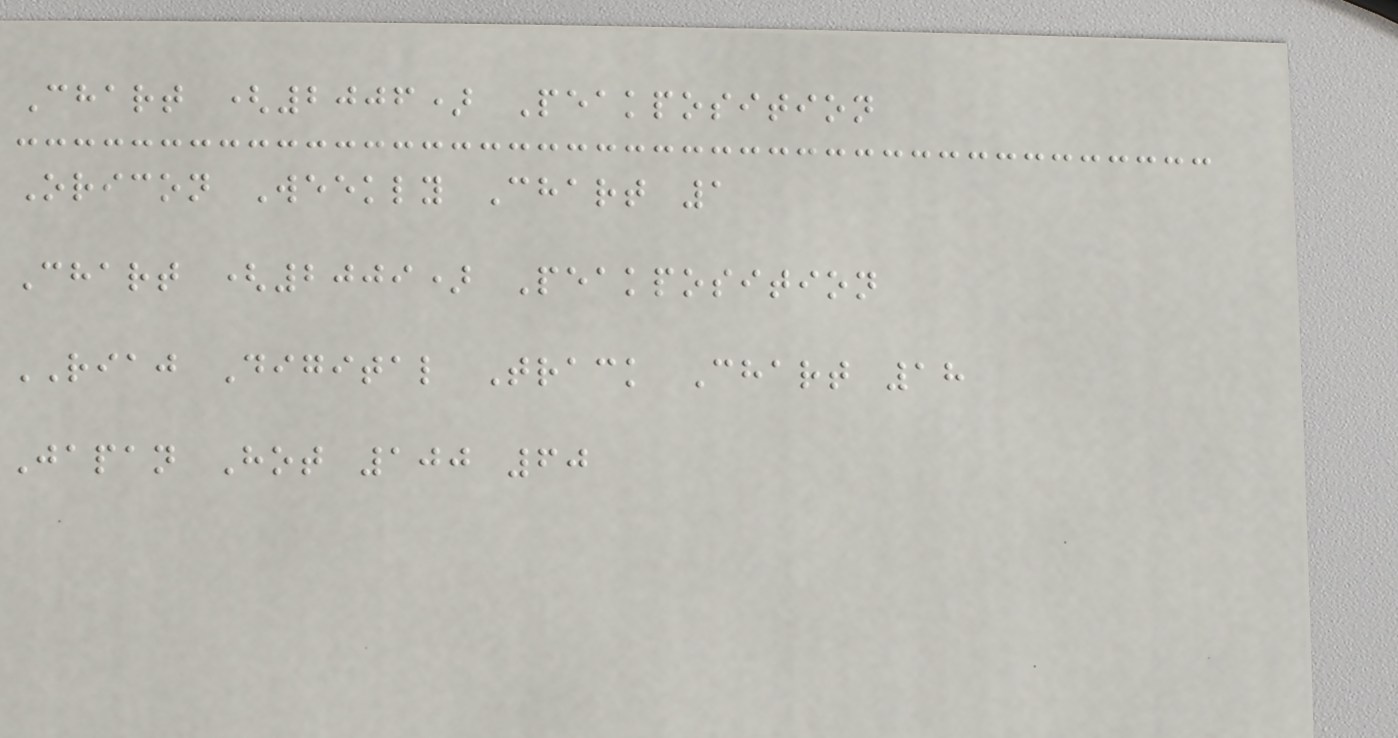Chart (2006) Peakposition
Oricon Weekly Chart 1
Chart (2009) Peakposition
RIAJ Digital Track Chart 18
Japan Hot 100 60
